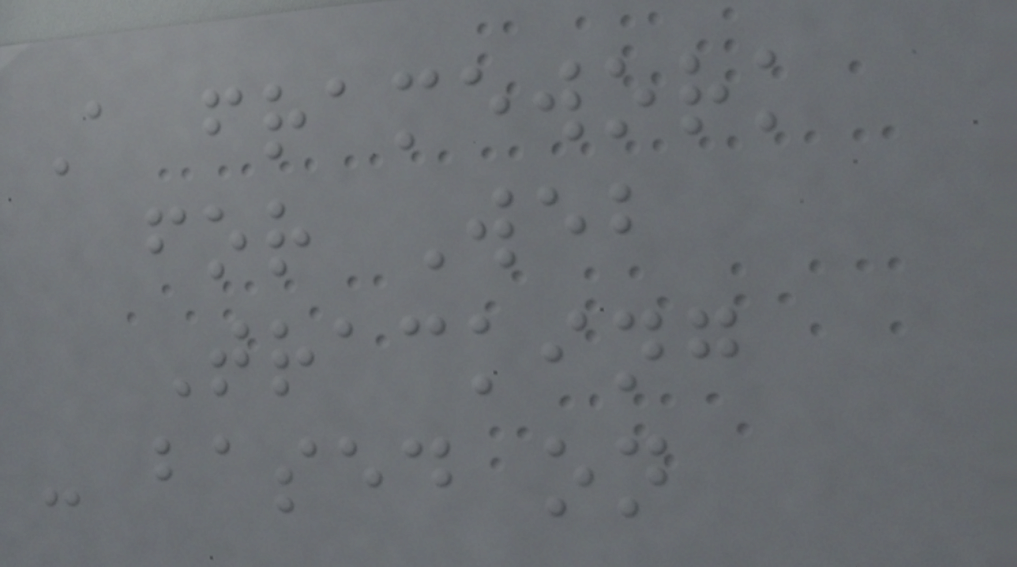A framework
for Web
Tracking
- based on
